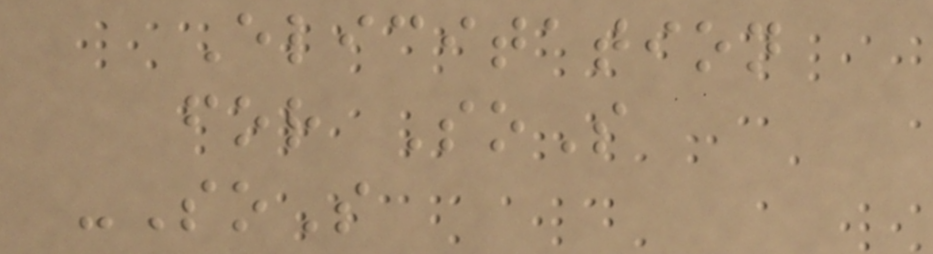Elicitation
for SoS
-SoS
